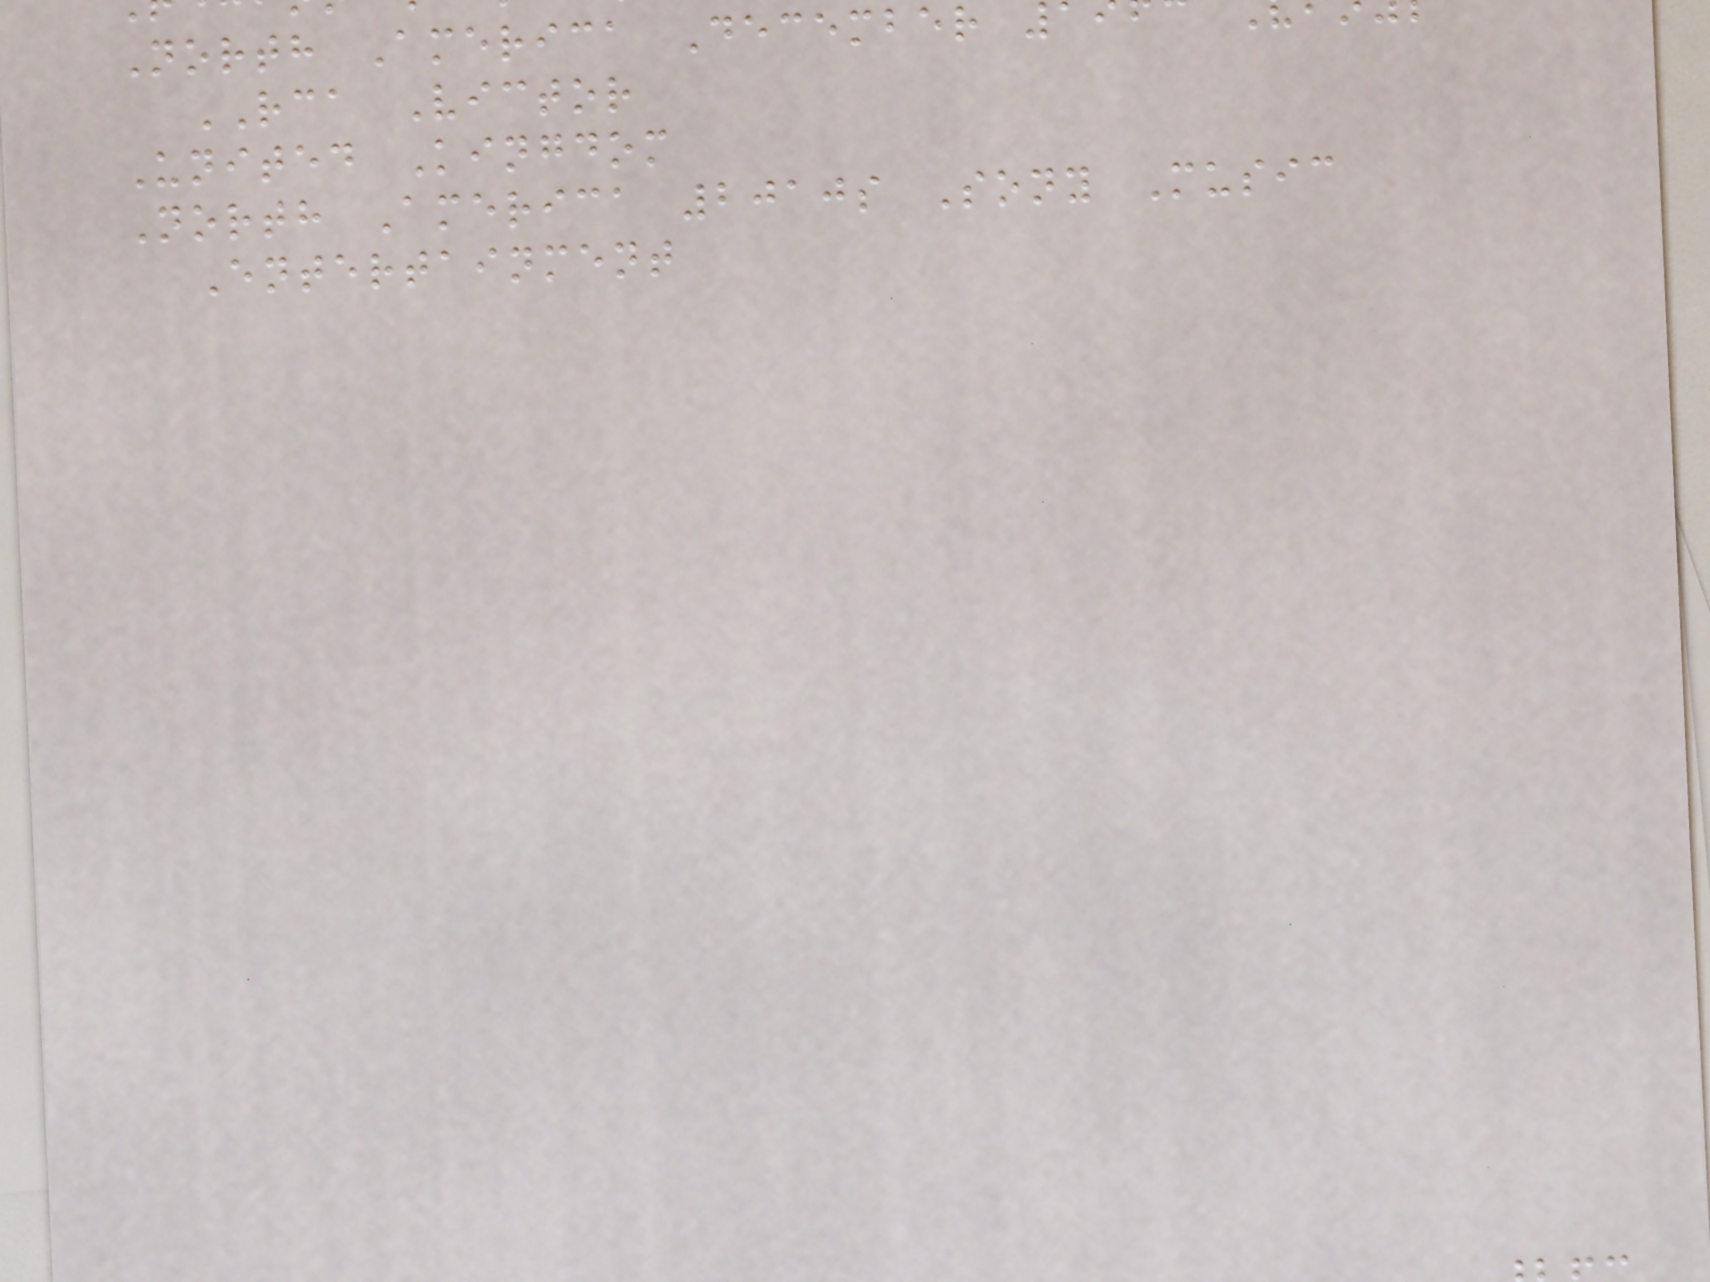North America December
RCA Victor
United Kingdom
North America 2010s Sony Music
Entertainment
